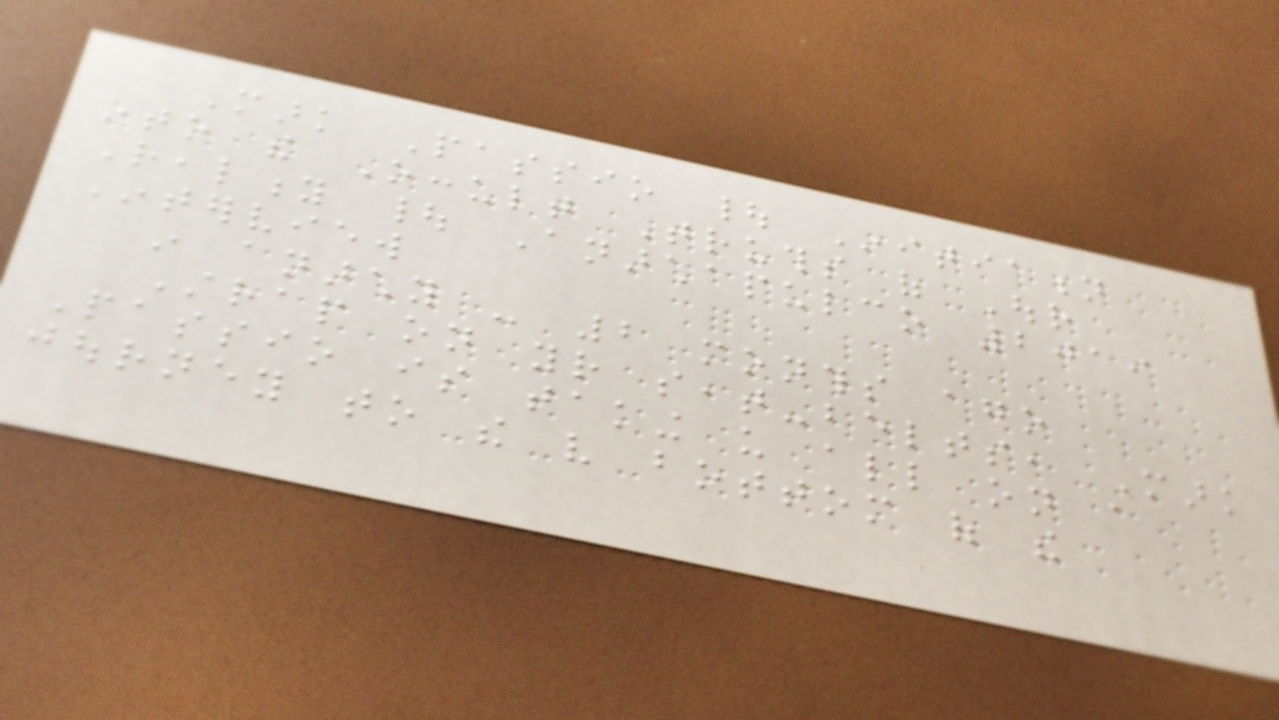Mark Passio | Initiation
into the Occult Truths of Our
Reality | Anarchapulco 2019
Interview
in anarchy - 2 months ago
Strap on your seat-belts, Mark
Passio is taking us all on a
journey to the very bottom of the
